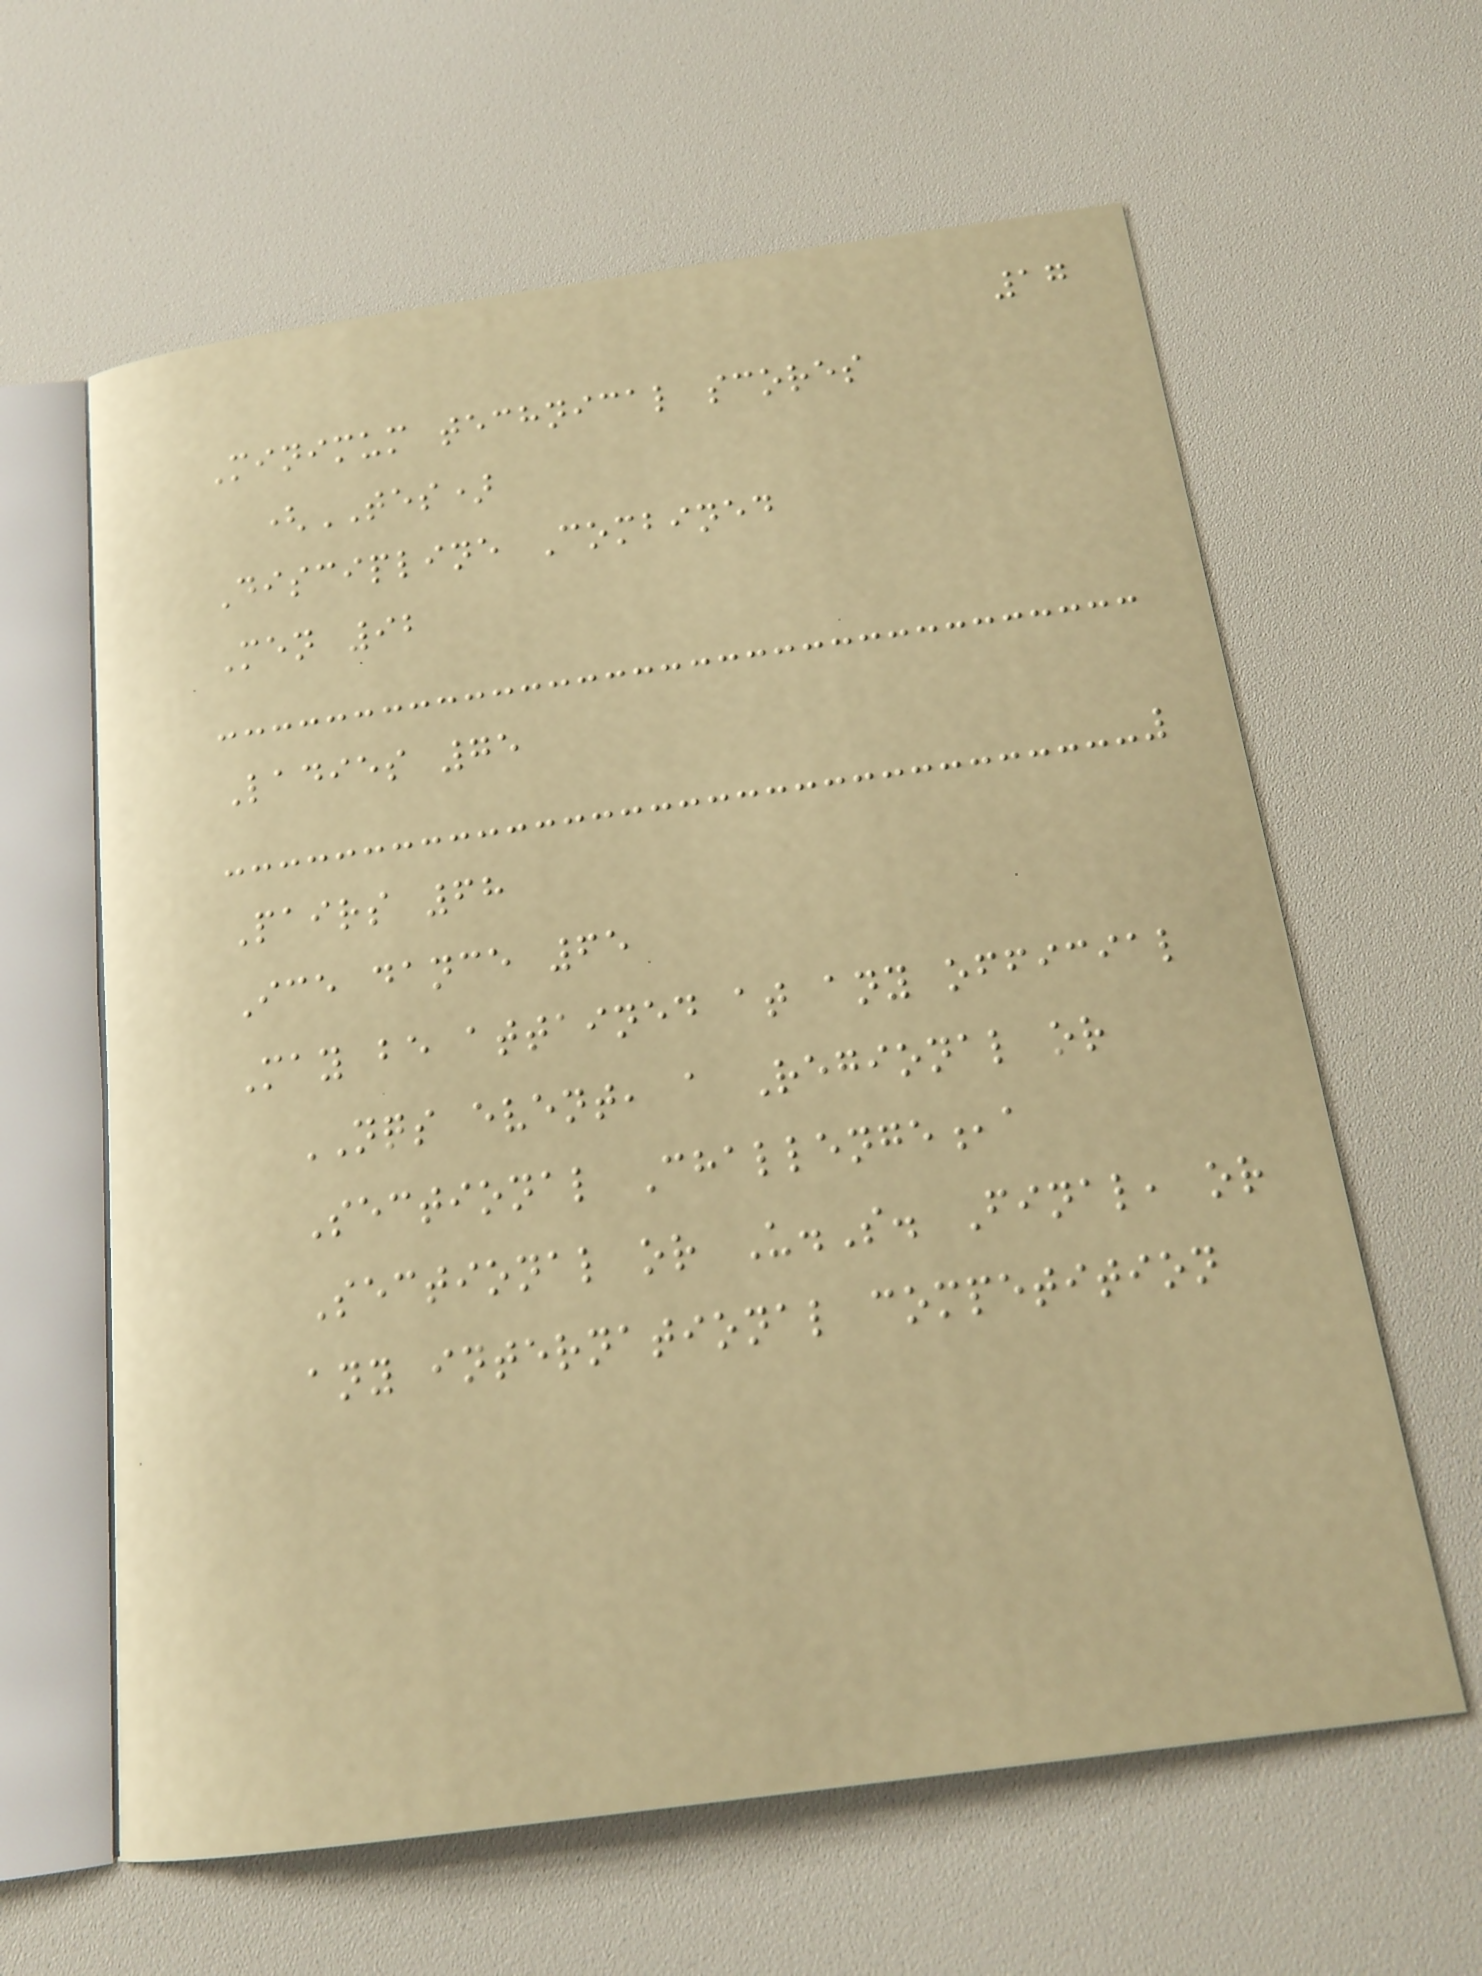17
Minimum technical scores
(TES)
Discipline Combined
Men 92
Ladies 75
Pairs 68
Ice dance 65
May be attained at any official
NQS event, a Regional or
Sectional Challenge,a
Sectional or U.S. Final, or
any international competition
